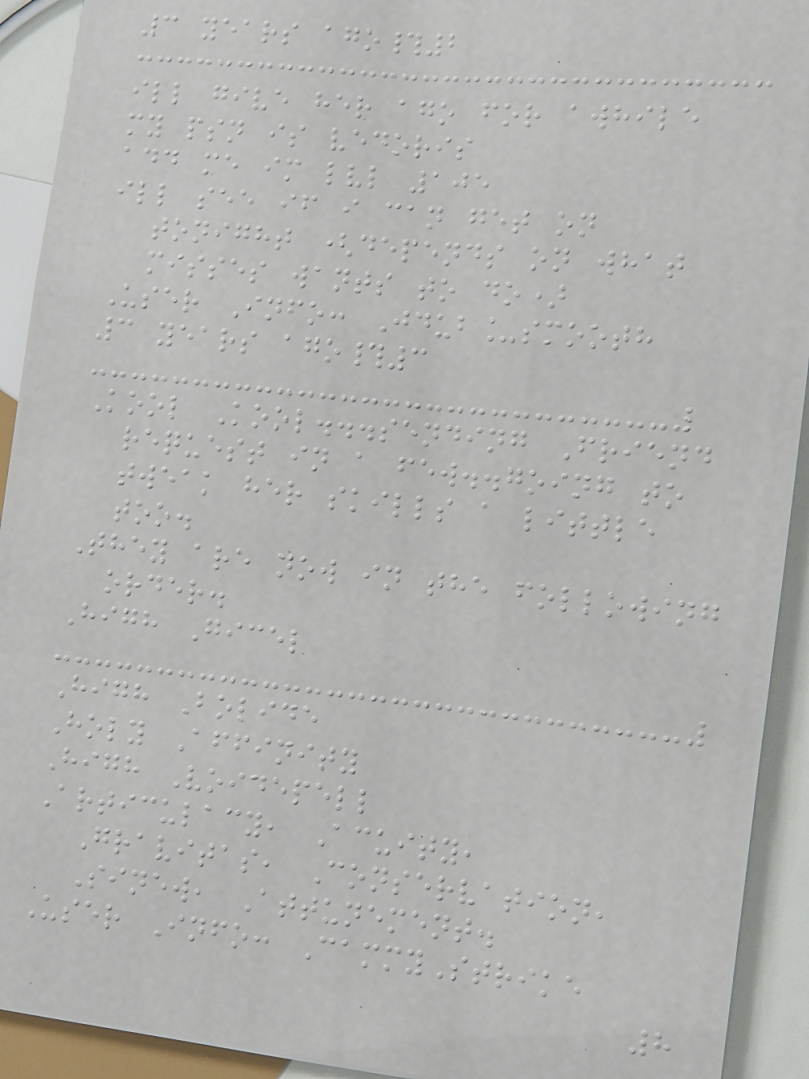3 years ago#2
ill give her ago for awhile
my psn is vedoris
add me im lvl 105
ill see if i can get on
tonight (depends on what
misses wants to do)
User Info: Jdub_smooth
3 years ago#3
Kool Kool...sending Friend
request in a few..going to
tweak her skills a little
too.
They are now in the following
order.
High Gicel
High Bolide
Holy Affinity
High Voidepell
Articulacy, Acuity,
Gravitas, Conservation,
Sinew, Attunement.
User Info: CammyStrike
8
